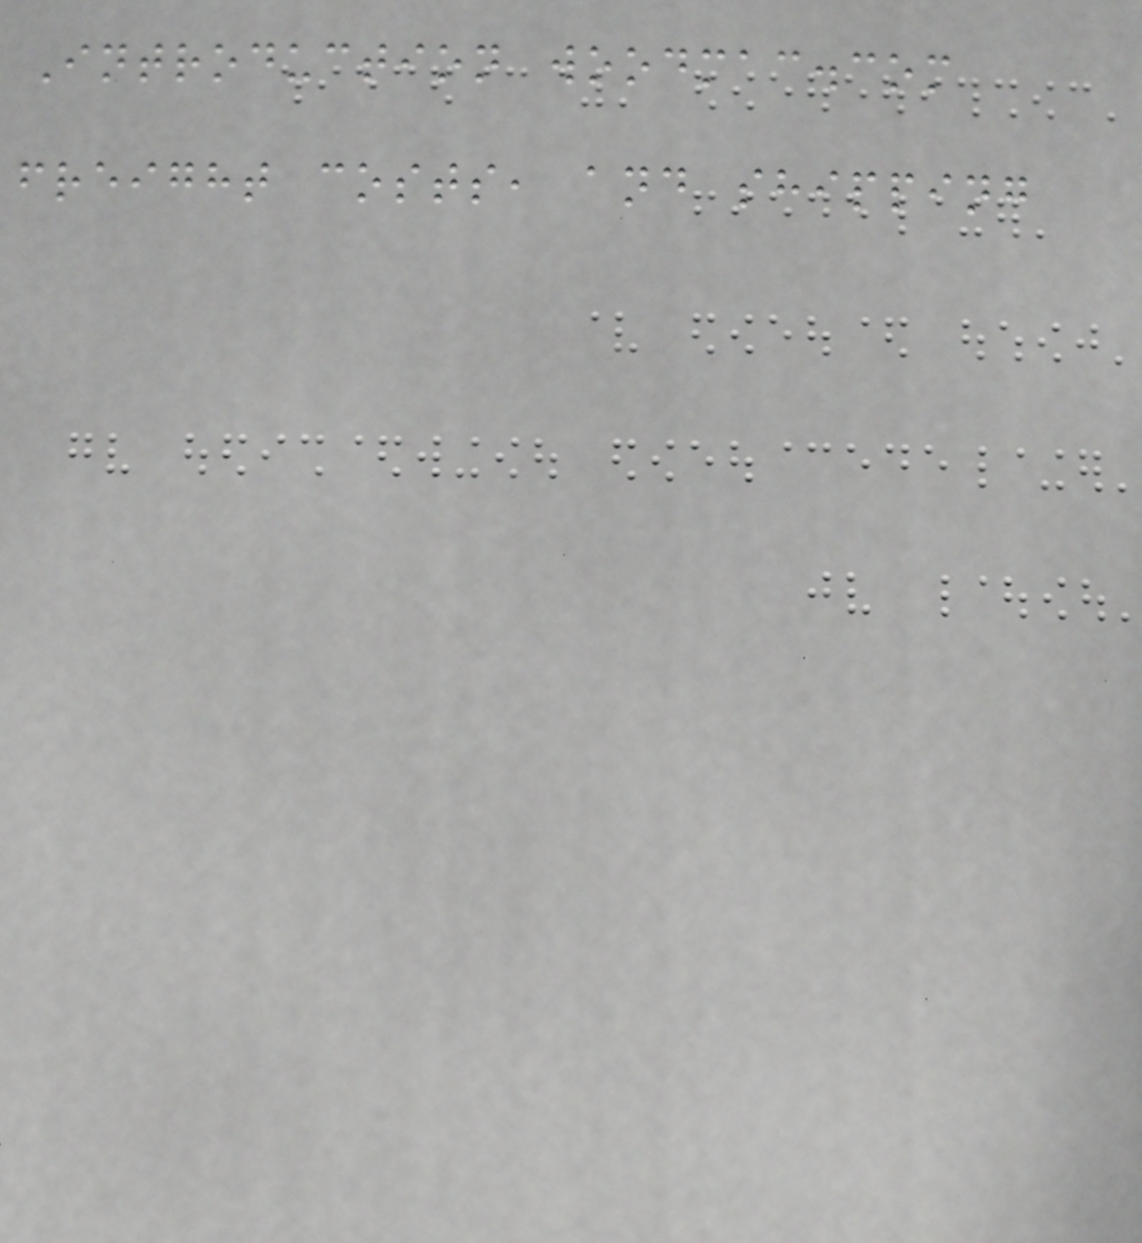Introduction woodmac.com
freight costs, and shipping
